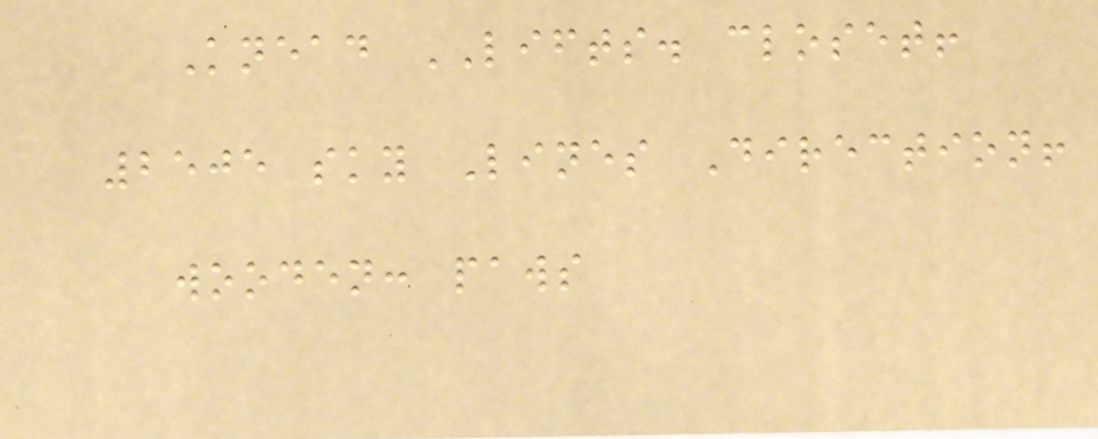Knead LIFTS. closet!
2505 sky Lines Direction!
wooden: paws
